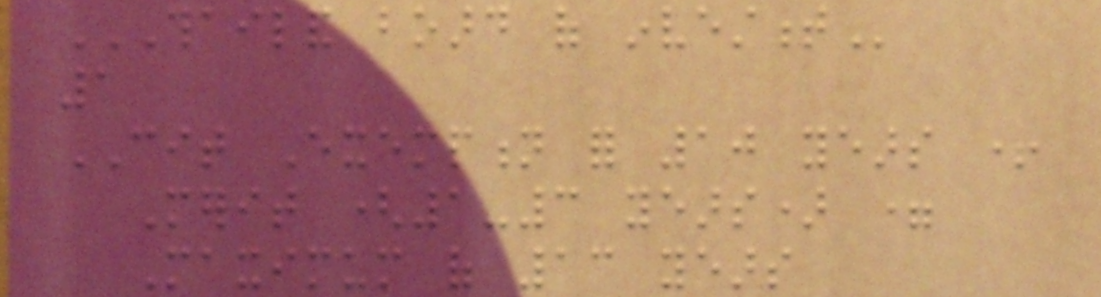THAILAND BOARD OF INVESTMENT
1
CIT Exemption for 10 years +
Merit (1-3 years) =
Maximum of 13 years
